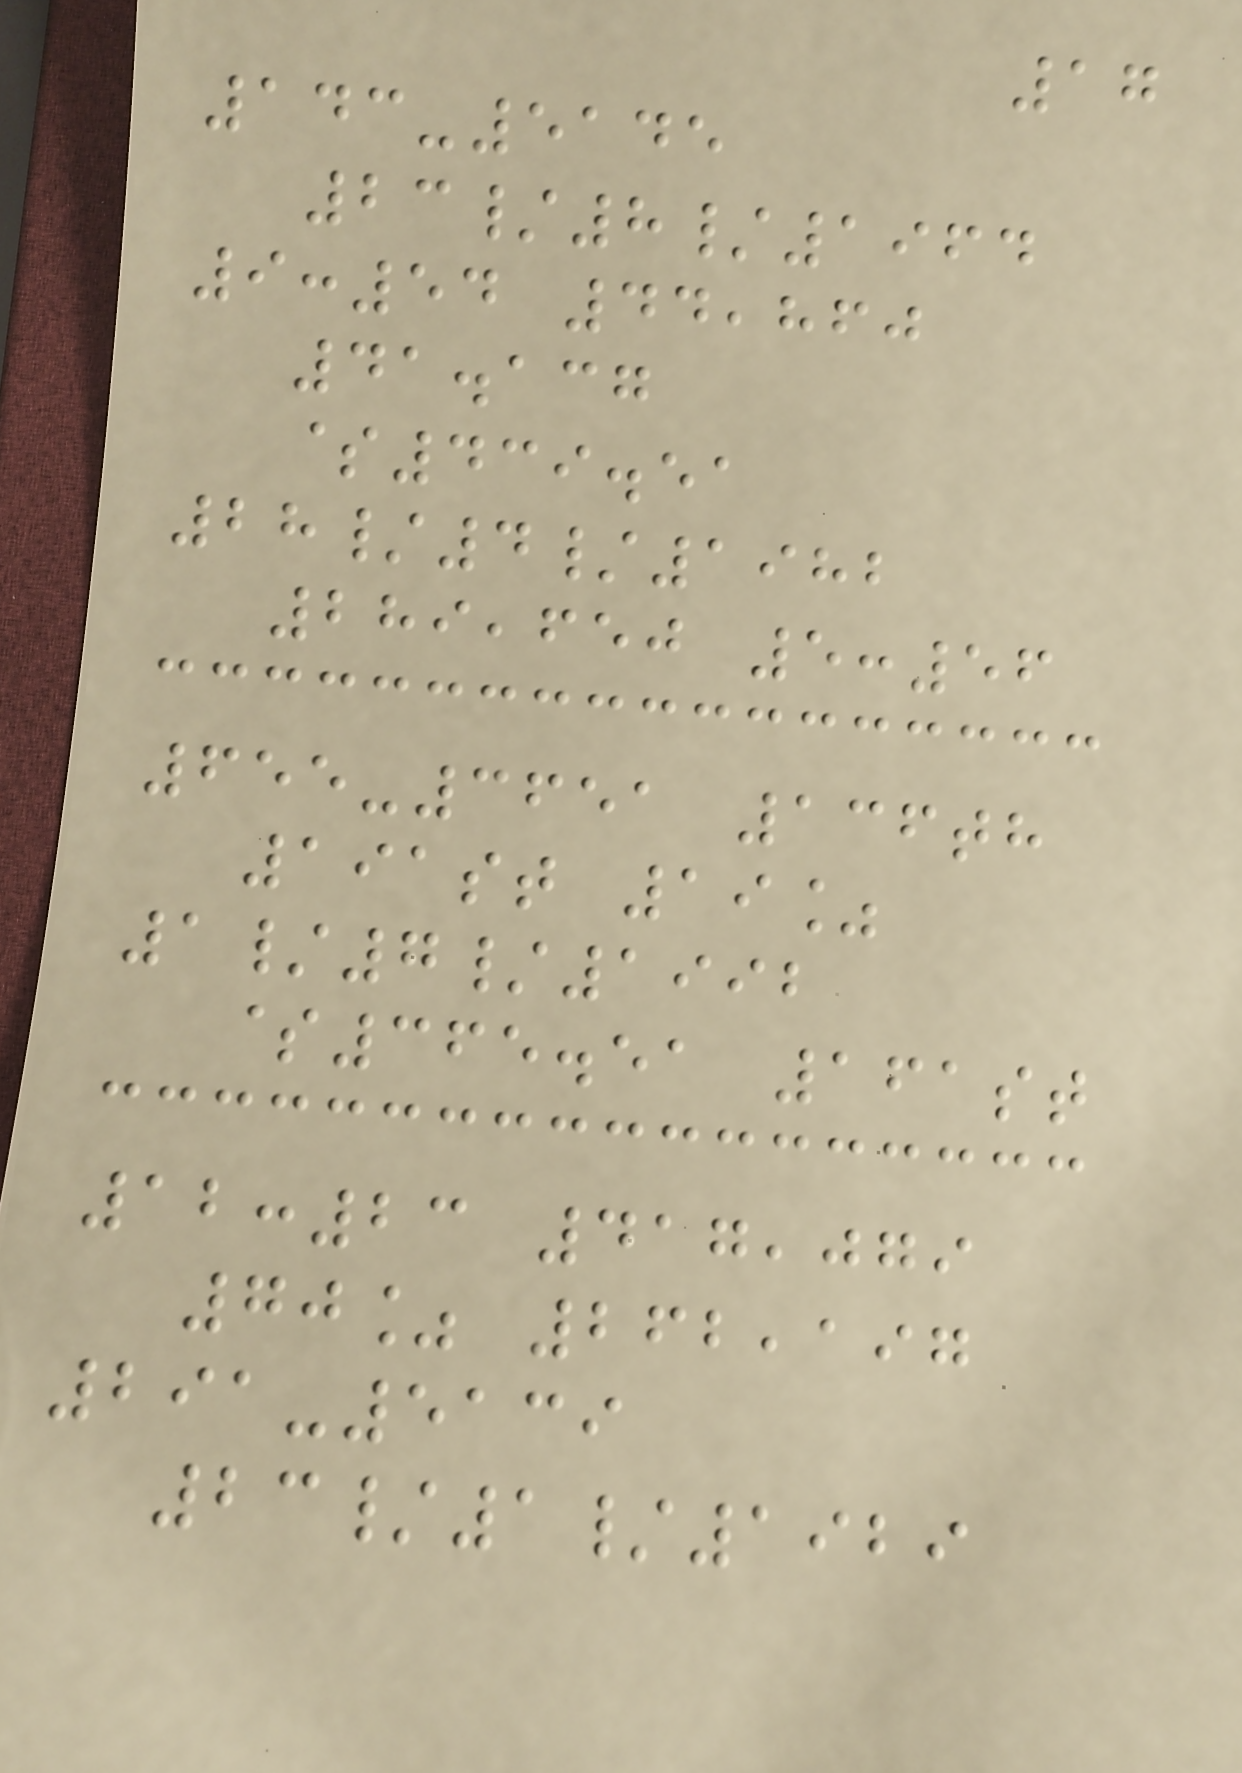17
143-5145
23/8/1964
9:54 44,860
41.137
$439.51
28/4/1982
289,650 5:56
655-3651 136th
191st 19%
1/7/1992
$365.51 161st
12:23 417,079
70% 262,197
291-5139
23/1/1929
